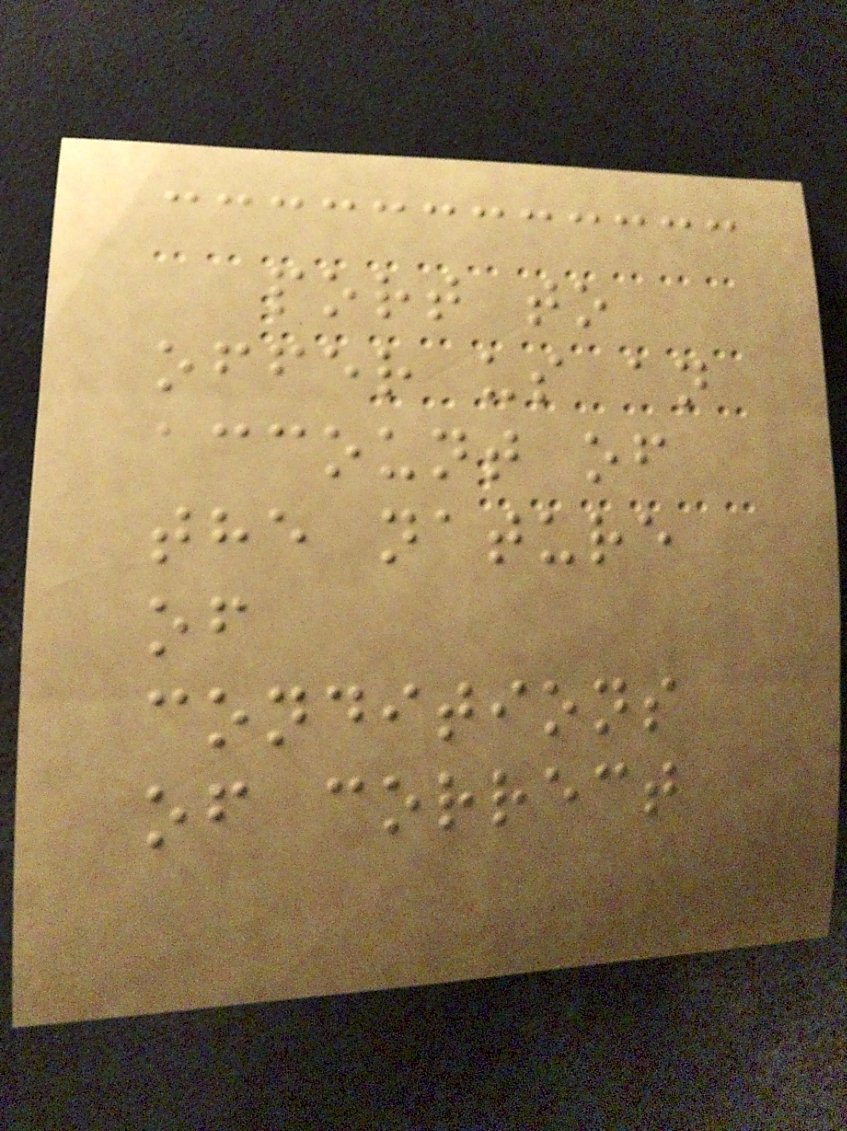port to
offer us an
account of
the nature
of
conditions
of correct
